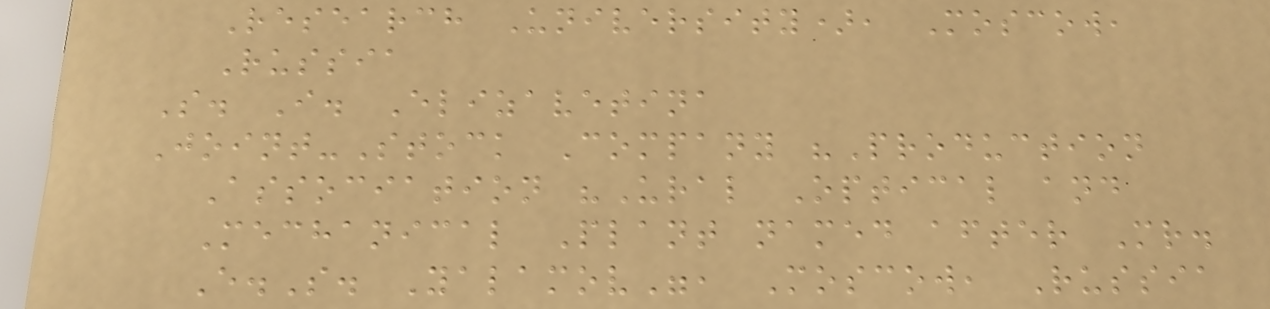Research University), Moscow,
Russia
S. I. Elizavetina
Joint-Stock Company "Production
Association "Ural Optical and
Mechanical Plant named after Mr.
E.S. Yalamov", Moscow, Russia
